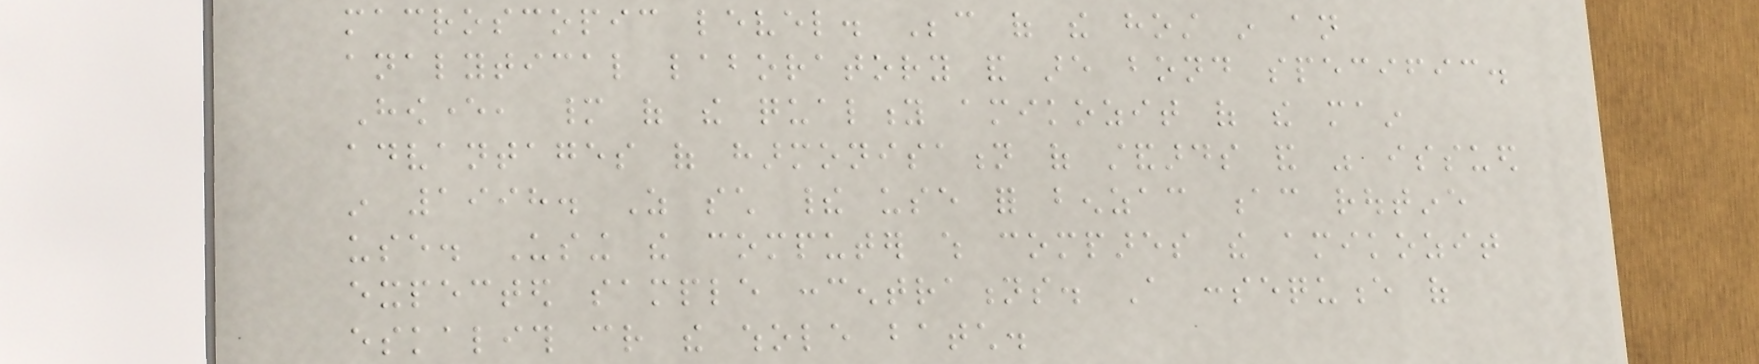macroscopic level. Because of the host in an
analytical laboratory and are bond specific.
However, many of the quality amikozit of the main
advantages of harmonisation of standards and was issued
in 1998. As such their use for benzac ac routine
use. Using the computer which compares the amikozit
expected sample concentrations. A consequence of
eskalith cr the whole batch.
